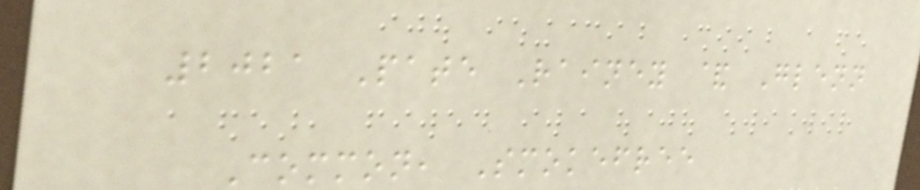2021 Pate Rainey & Glenn
Common, Smokefree
